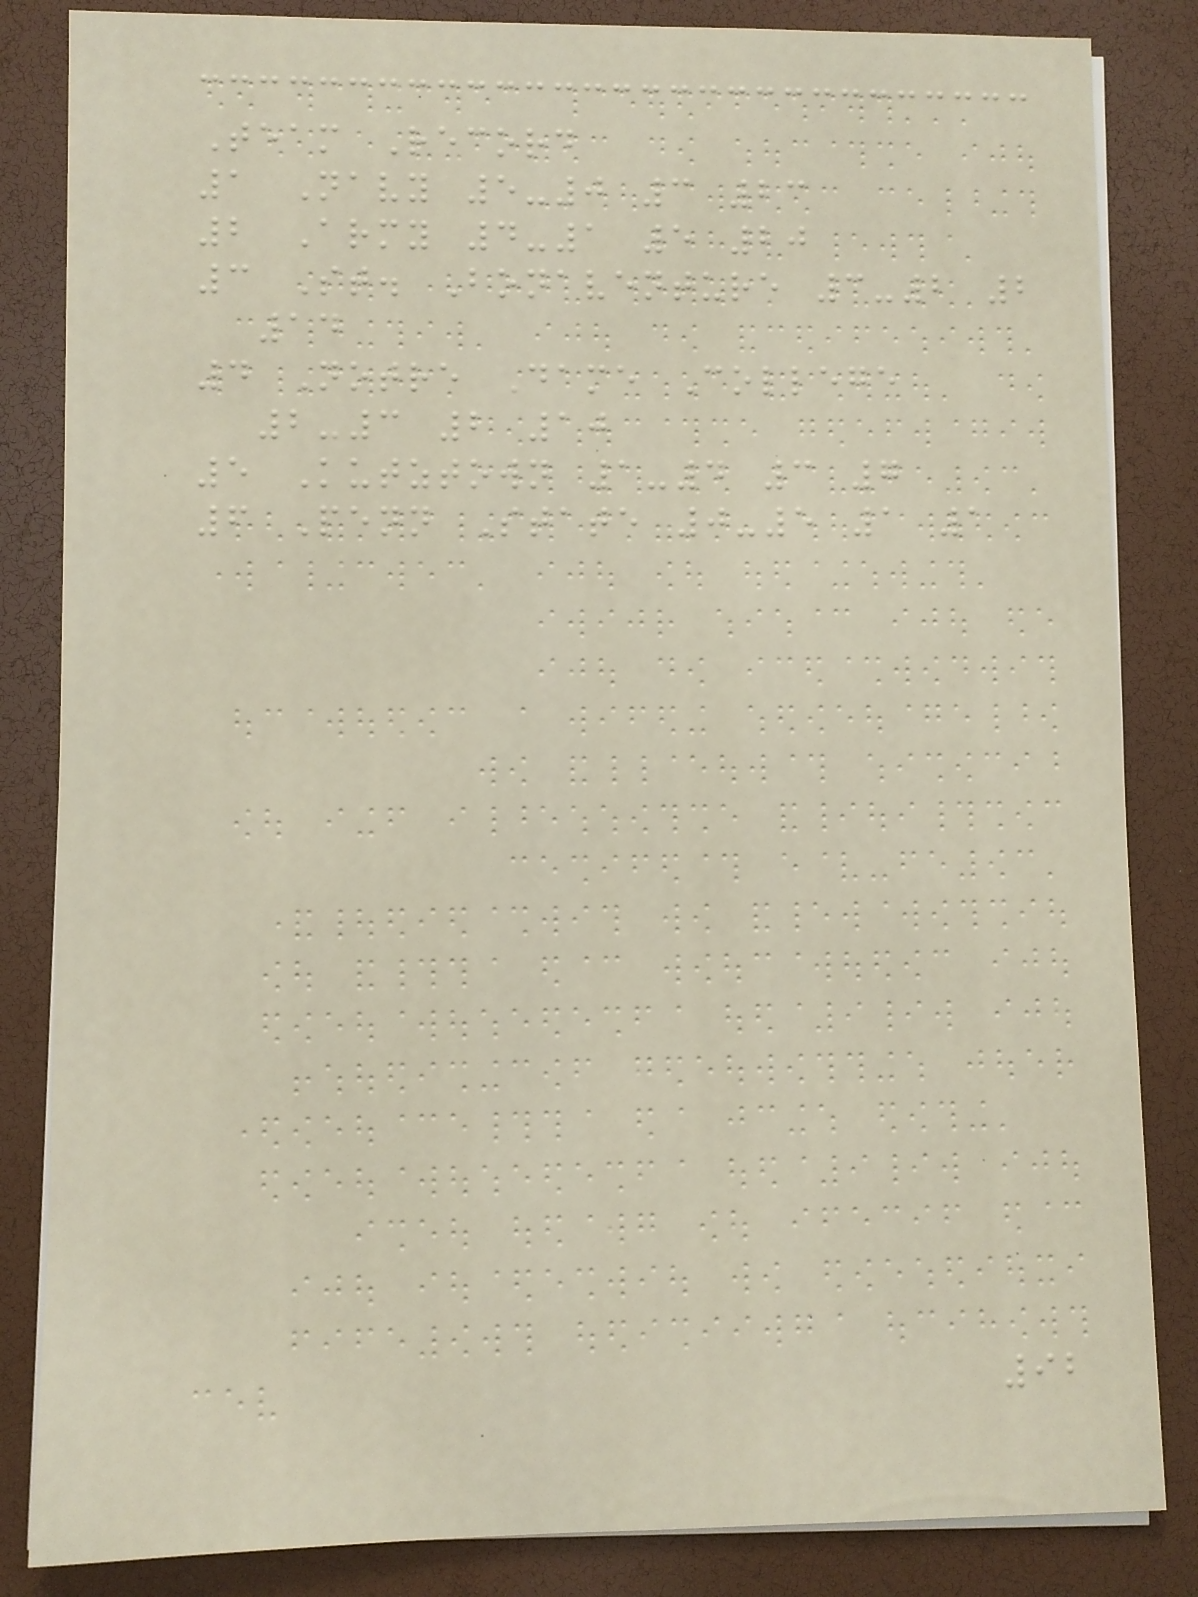Team Record
1 Navy 5-0 3 23
2 Army 4-1 5 20
3 St. Bonaventure 3-2 2
14
4 Notre Dame College
2-3 2 10
5 Kutztown 1-4 3 7
6 Penn State 0-5 1 1
92
